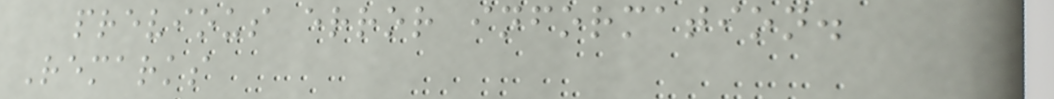previous error information.
Remarks
